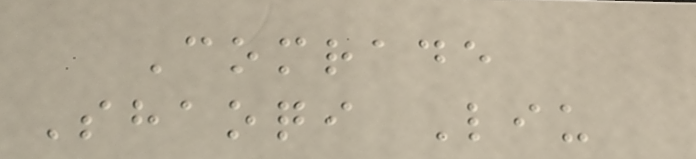Comrade
Shaoqi Liu
